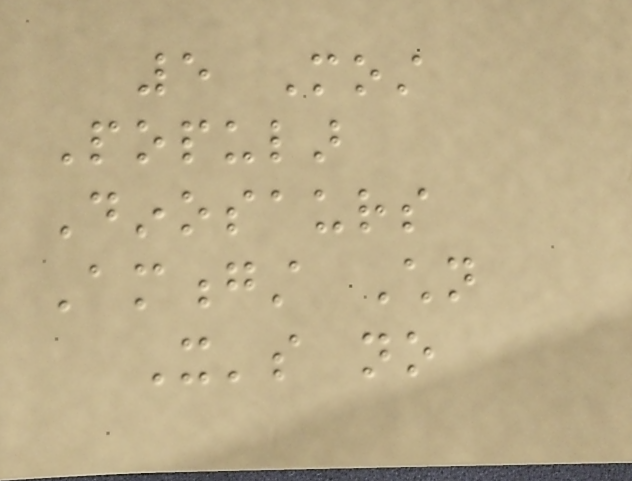5 Most
Popular
Dinosaurs
Amongst Children
It's no
